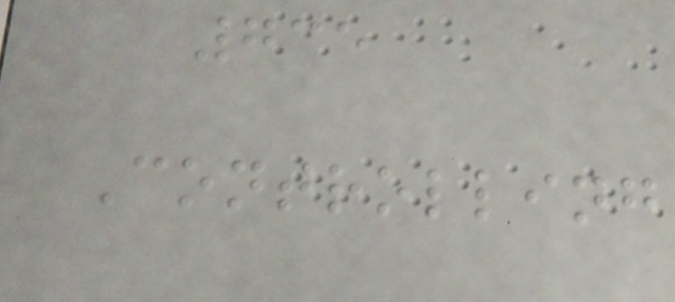735
Controlling
